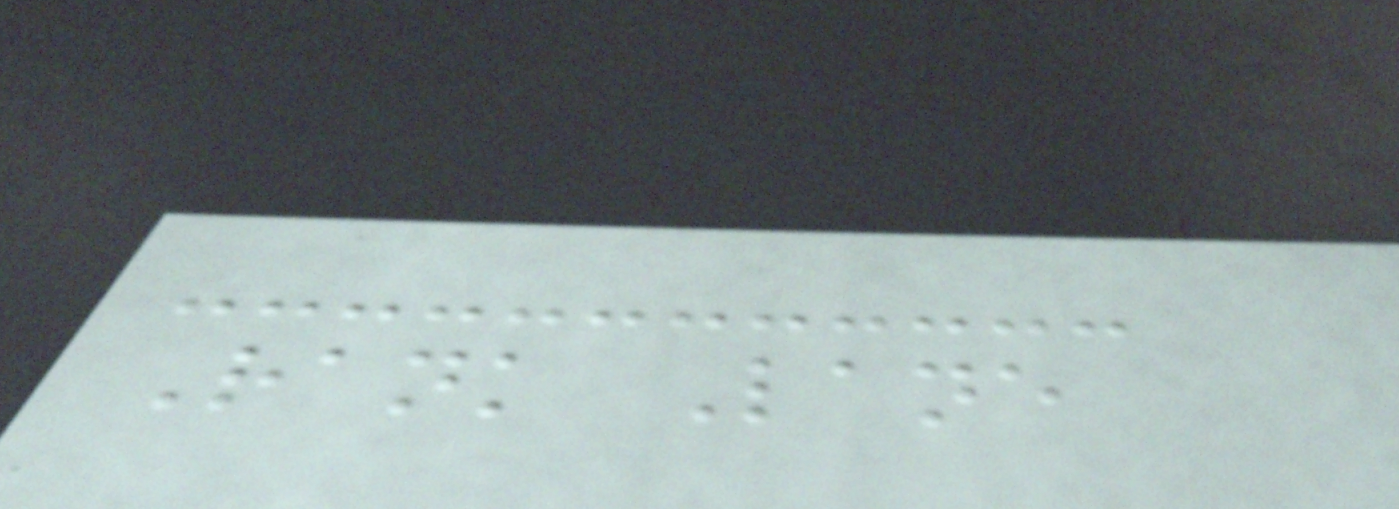Rank Lane
